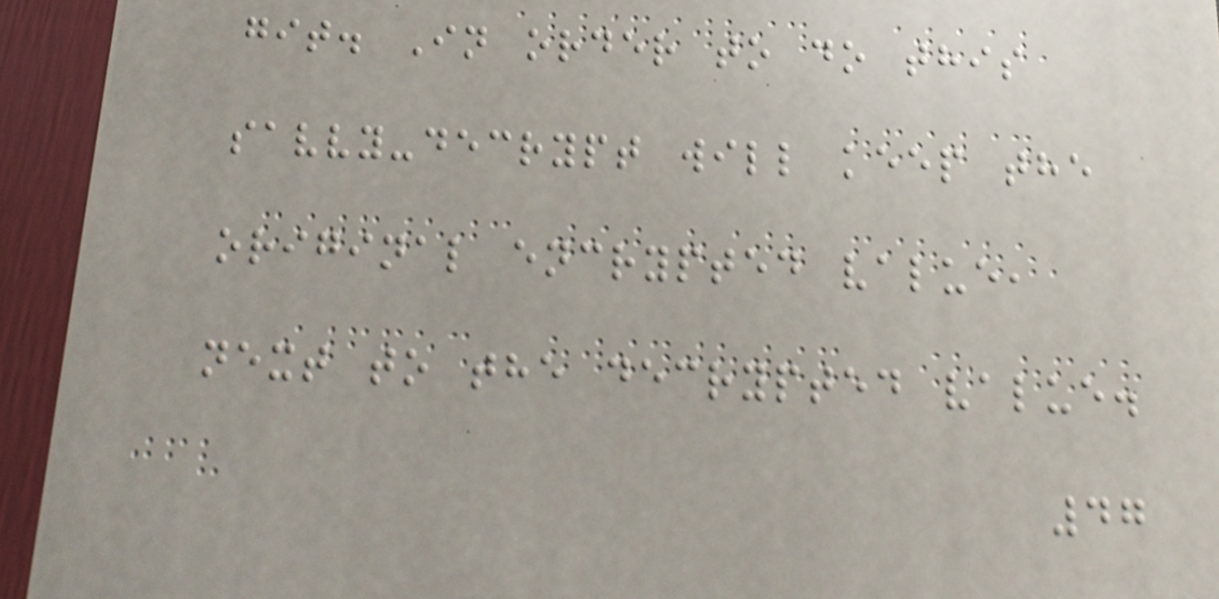git. In order to do this
savvy-decrypt will keep the
original encrypted value,
next to the decrypted value.
47
